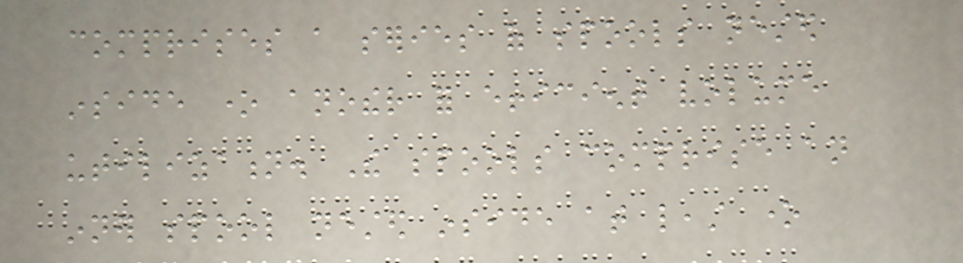comprises a series of spools nested
inside one another for efficient volume
utilization. The spools comprise an
inner spool nested inside at least one
